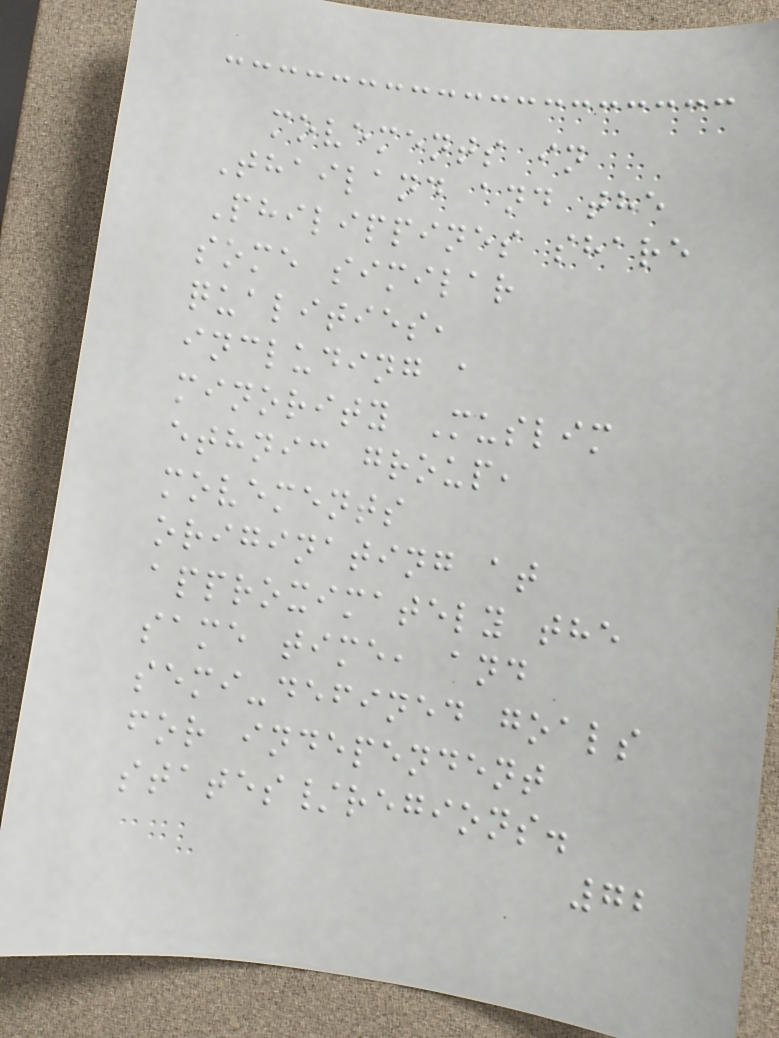movements in
Thailand and the
Philippines share
some similar
qualities,
including a
minority Muslim
ethnic group,
movements
originating at
approximately the
same time, and
semi-defined goals
for independent
states/regions.
72
